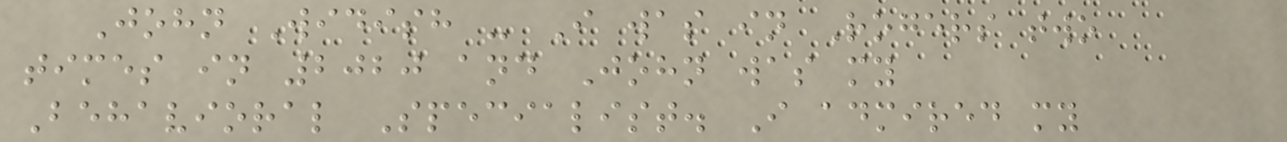John Widish - I was in Rogers two
times in 2020 and John was my
Behavioral Specialist. I admired my
